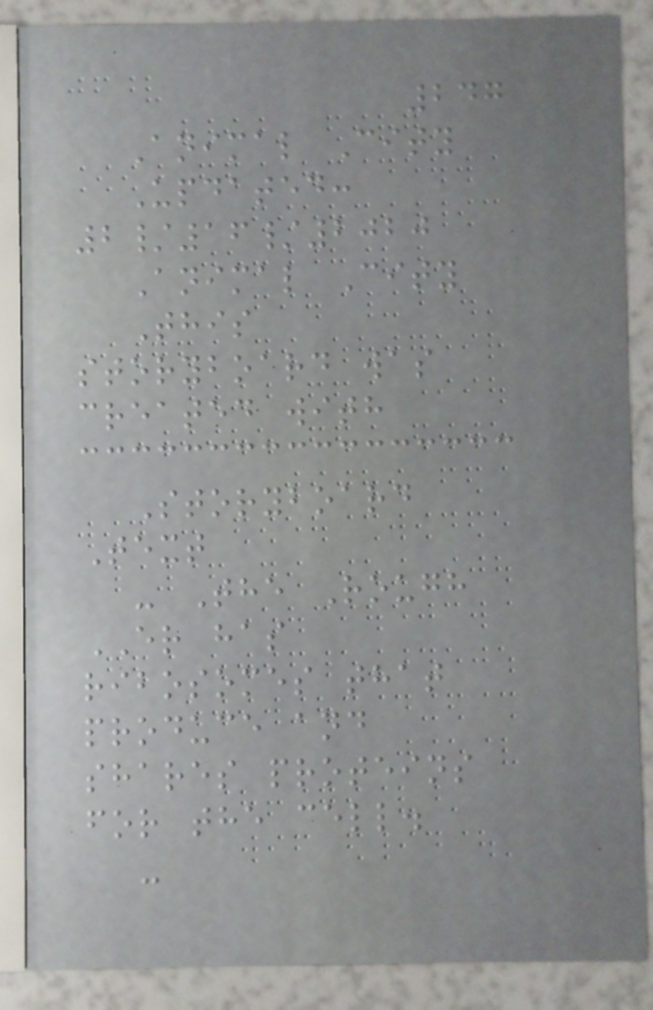247
Animal City
Updated:
2/16/2020
Animal City
This
storyboard was
created with
Storyboard
Text
- The Rough
ER has
ribosomes that
produce and
shares proteins
for the cell.
-
